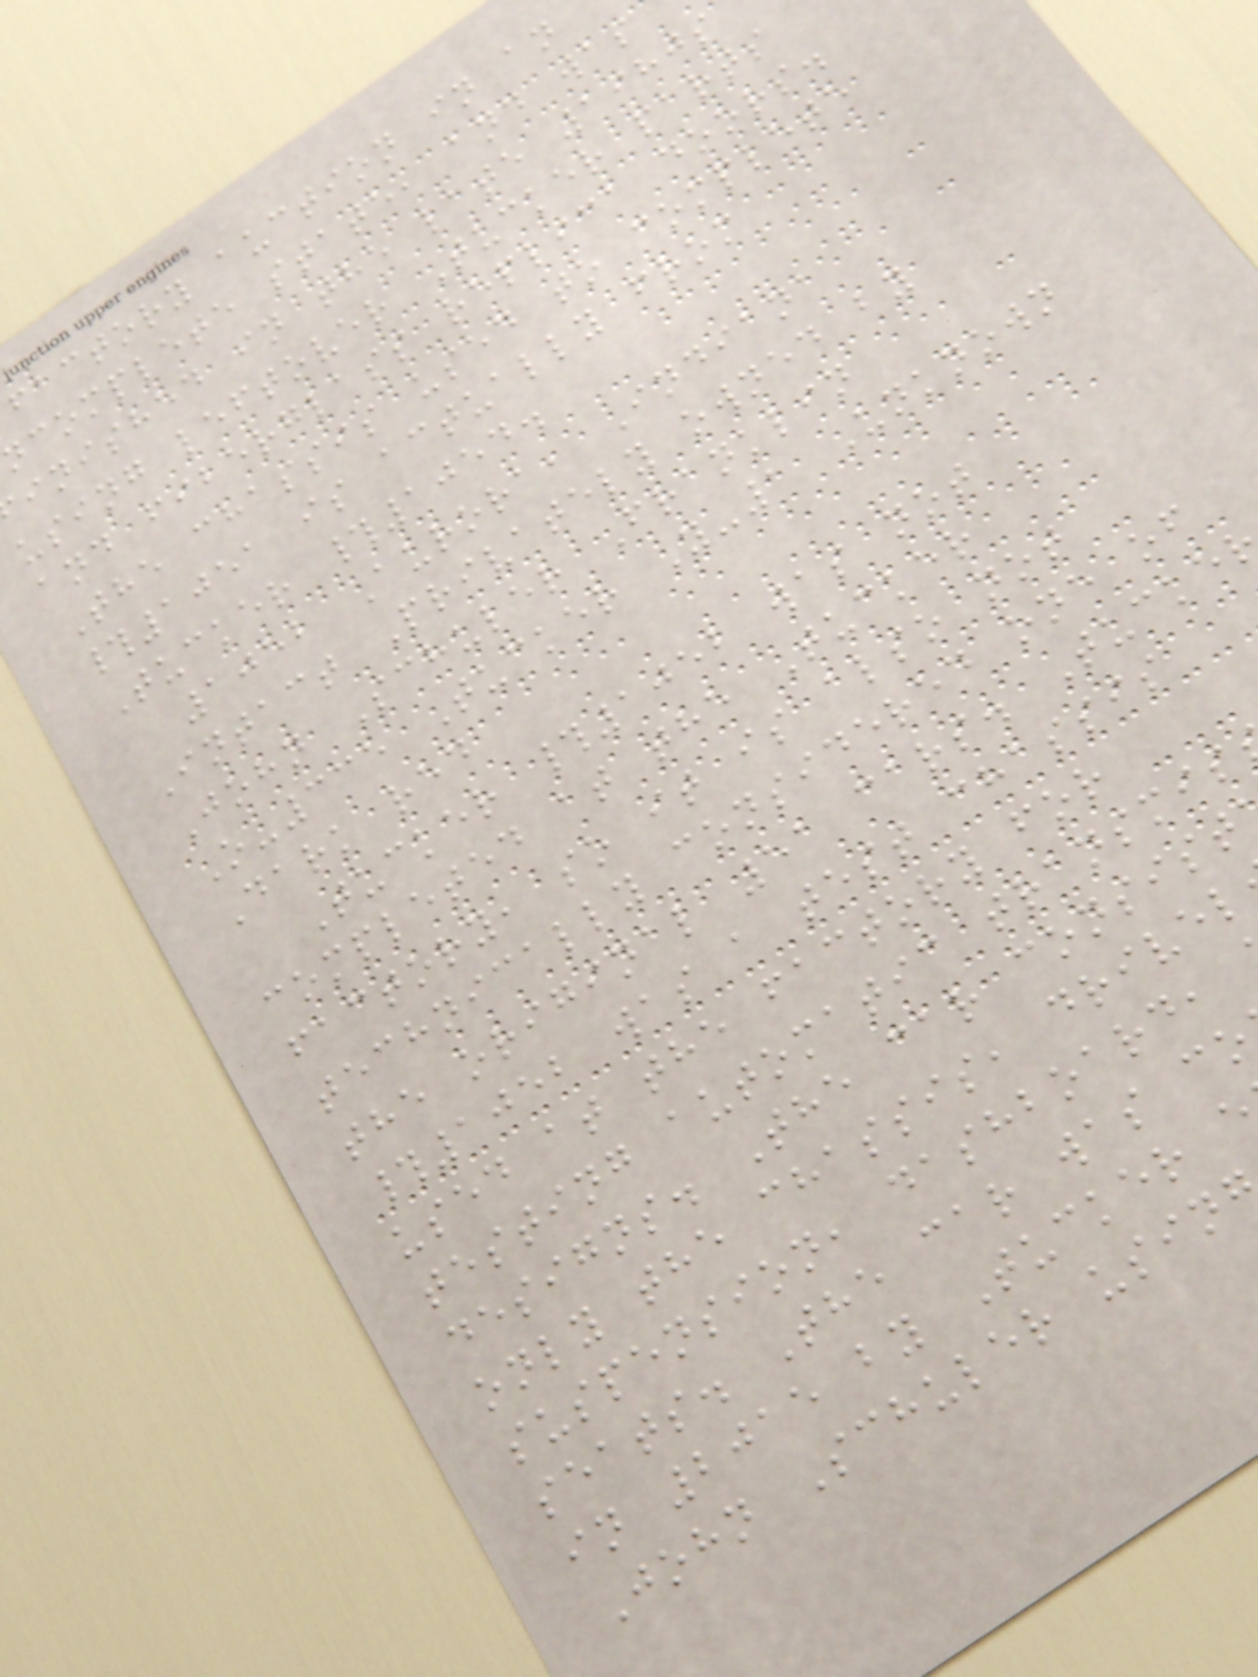factory auction in an
ncomplete state, and was
inished in the late 1980s
using leftover Tucker parts
and fiberglass replica doors.
The chassis used to complete
#1051 is actually from
Tucker #1054.
1052 Aurora, Indiana
Intact Privately owned by
John Schuler Franklin
O-335 Tucker Y-1 Unknown
Dark red
Tucker #1052 was not
completed at the Tucker
factory, so it is also not
technically considered one of
the original 51 cars. Tucke
#1052 was a test chassis
used at the factory for
testing automatic transmis
designs. The car consist
only the chassis, drivel
suspension, dashboard,
seats. The car was co
in 2015 by Tucker
John Schuler usin
